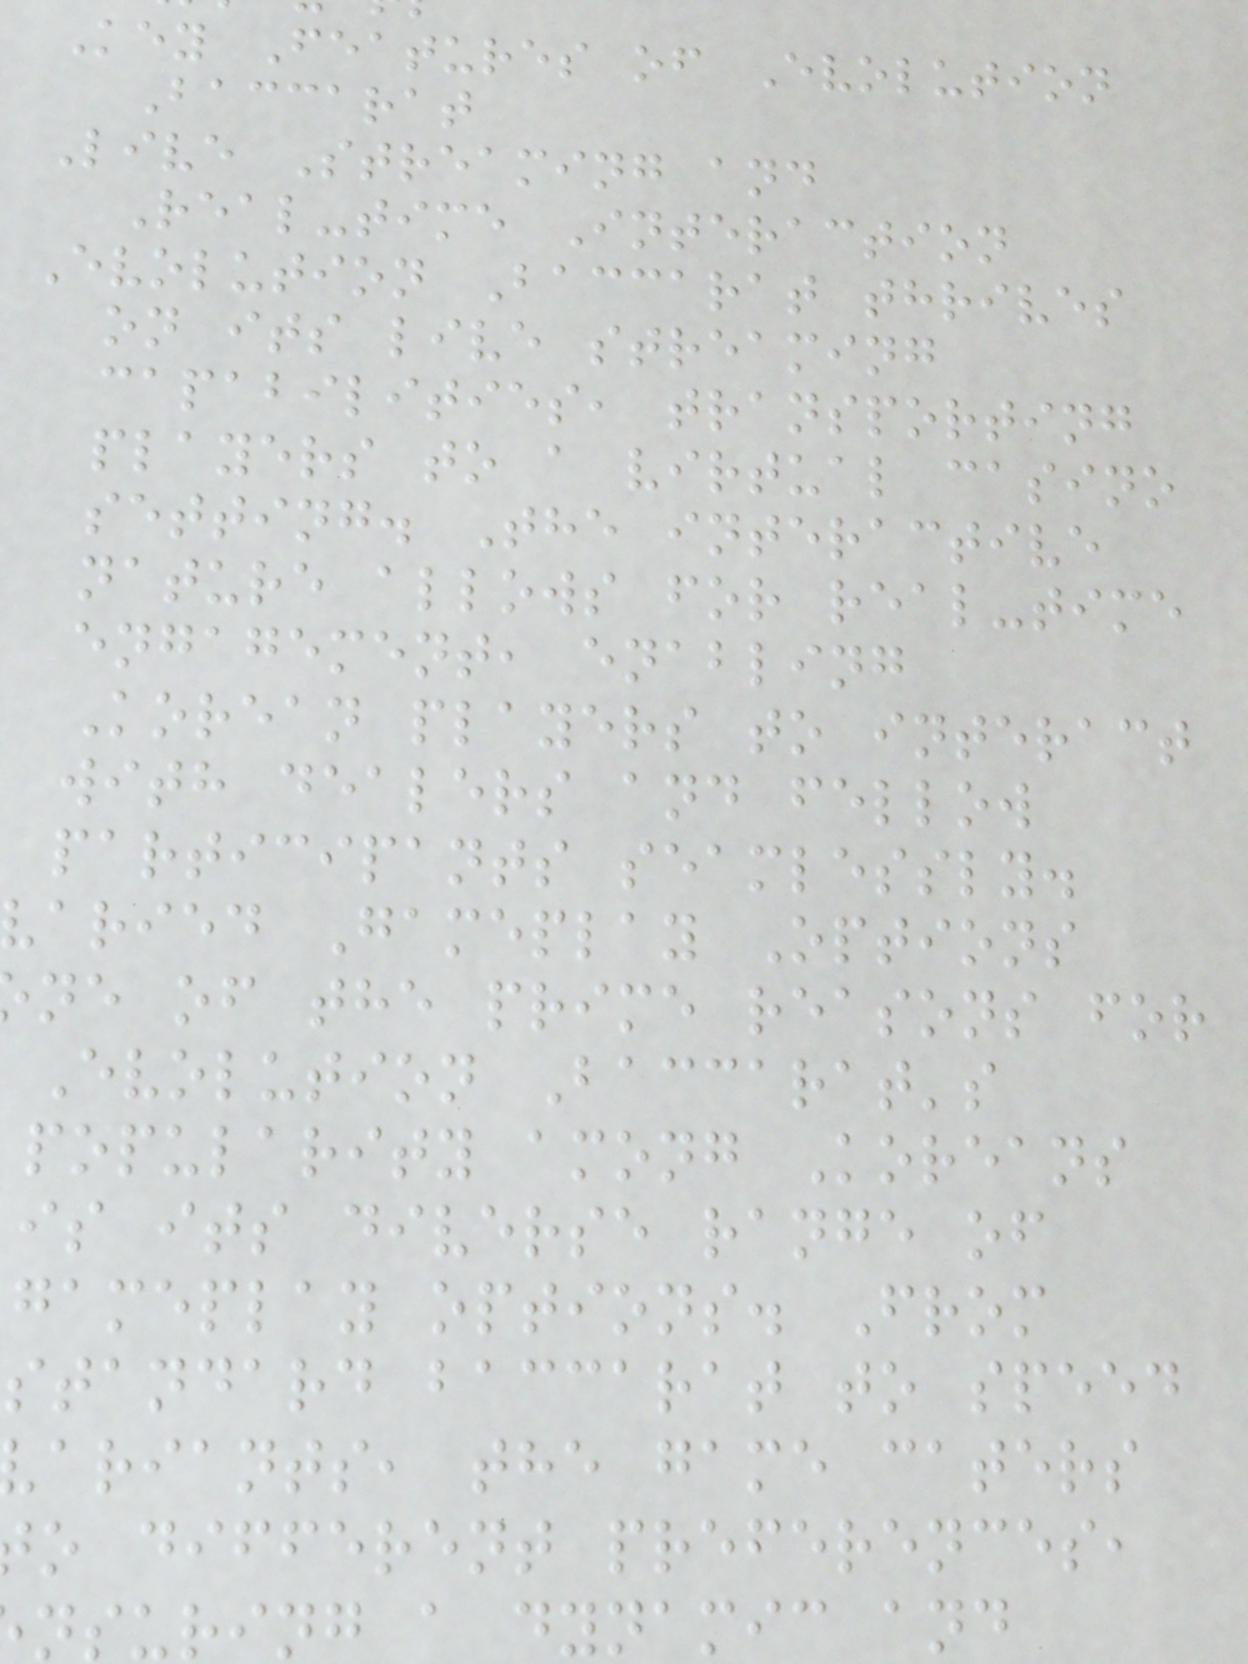Key Features of Evolution
Baccarat
Live Streaming and
Real-time Interaction
Evolution Baccarat thrives
on its live streaming
capabilities, transporting
players to a virtual casino
setting. The interactive
nature allows for real-time
engagement, enabling
Korean players to interact
with dealers and fellow
participants seamlessly.
aried Gameplay Options
ne of the prime reasons for
Evolution Baccarat's
popularity among Koreans
is its diverse range of
gameplay options. From
standard baccarat to speed
ariants, the game caters
o different preferences,
nsuring a dynamic and
